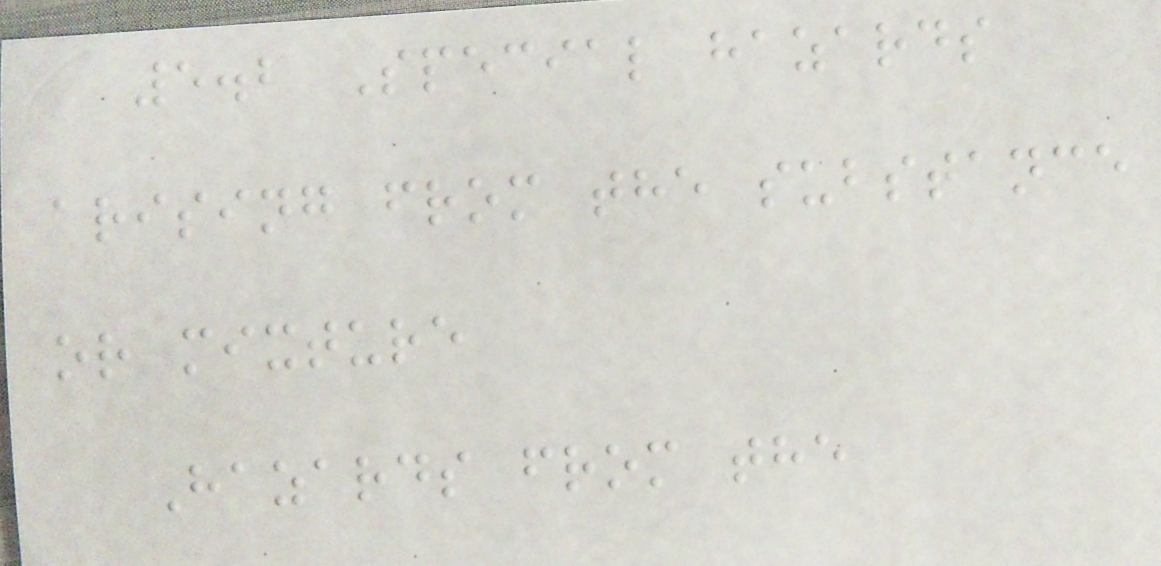5.2 Special hazards
arising from the substance
or mixture
Hazards from the
